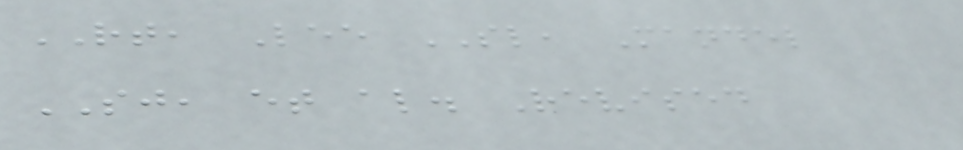RT, Lee SL, Mandel
SJ, et al. Revised
